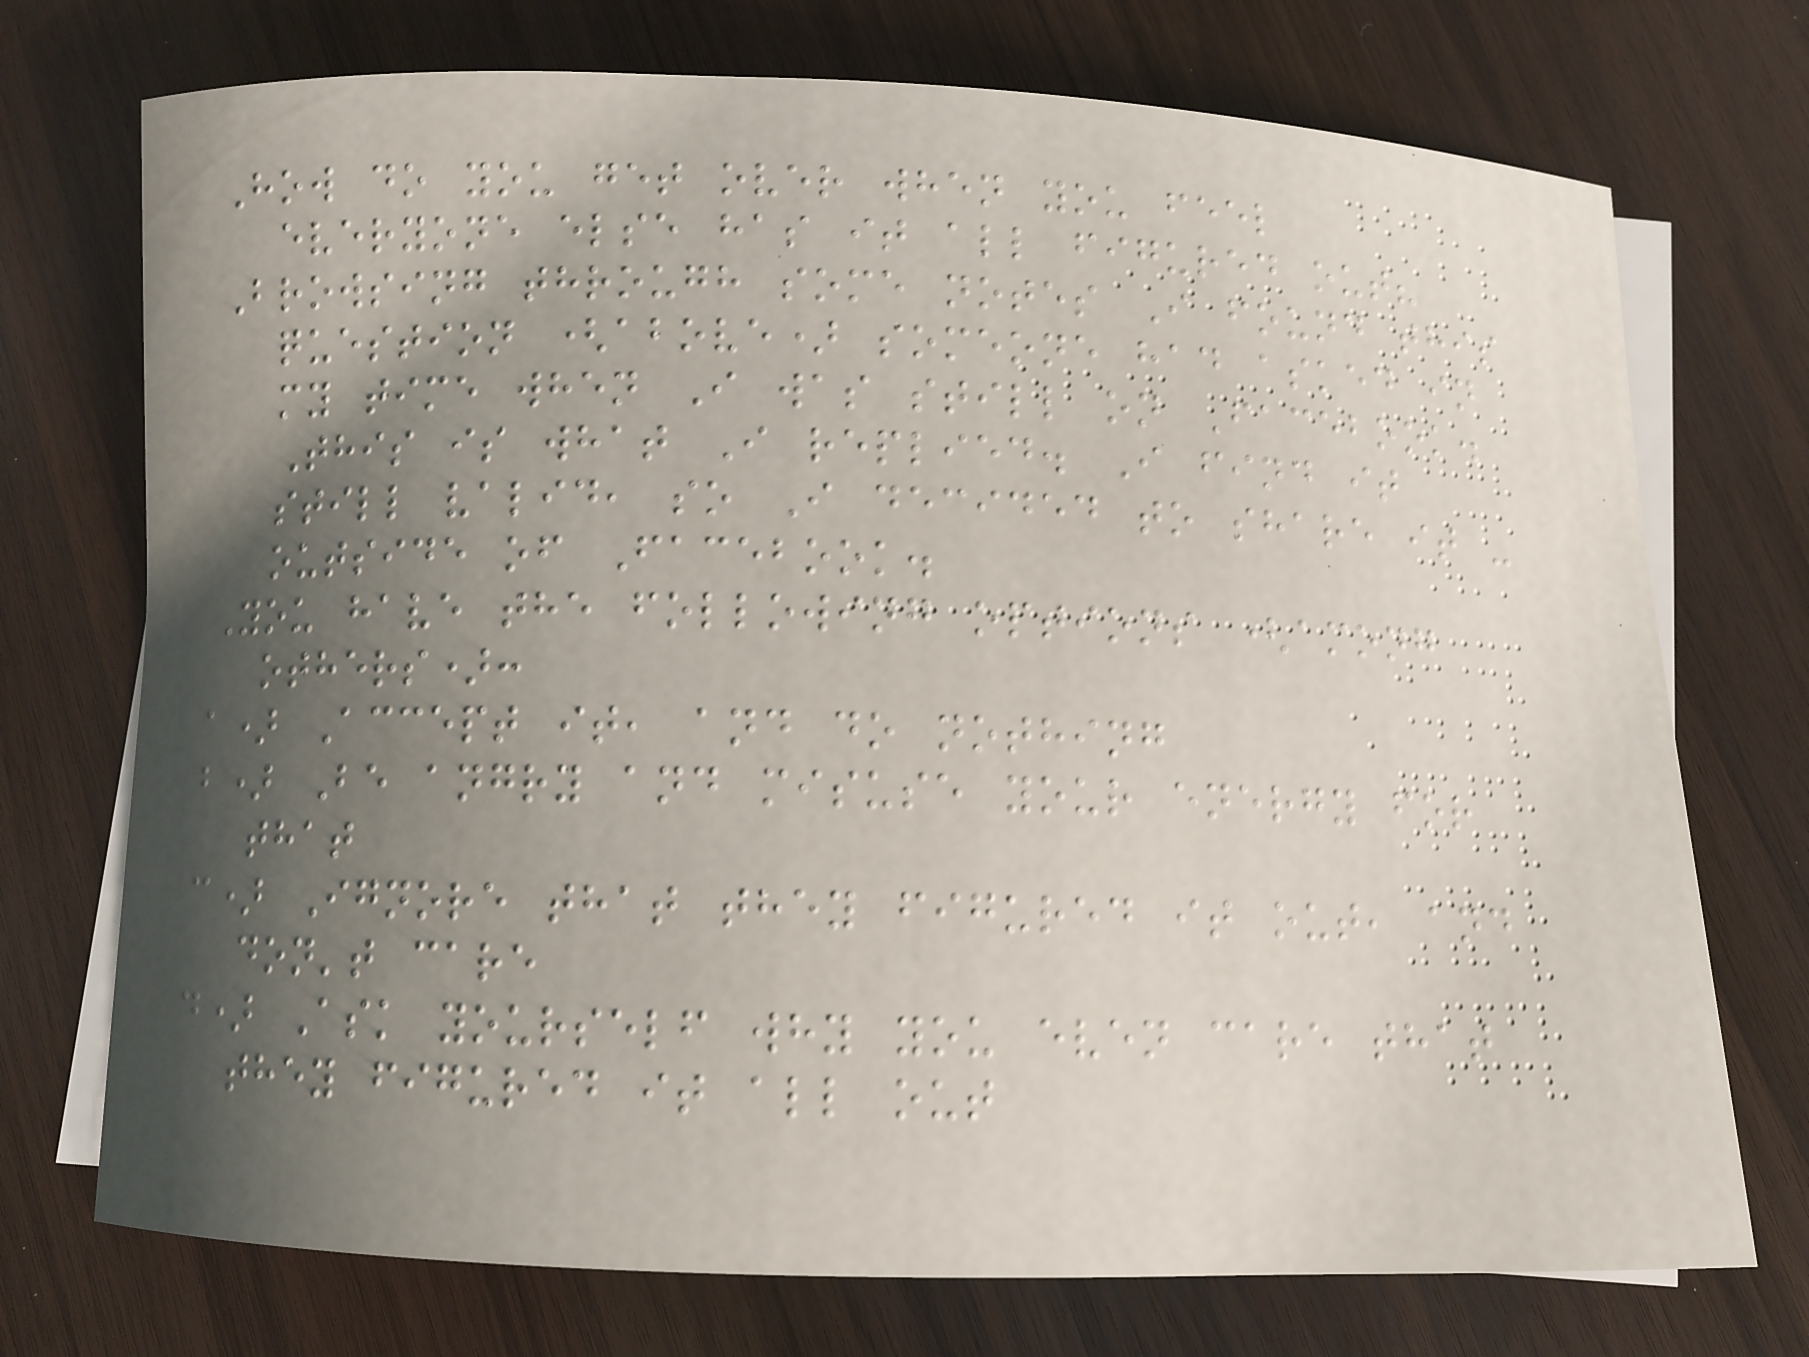How do you get over when you feel
everyone else has it all figured out?
Browsing through some notes I found this
question (above) someone had asked in
my time when I was still on Facebook.
This is what I replied. I find it
still valid, so I decided to share it -
outside of Facebook.
You have the following options (among
others):
a) Accept it, and do nothing
b) Be angry and misuse your energy for
that
c) Ignore that they figured it out, and
don't care
d) Ask yourself why you even care that
they figured it all out
